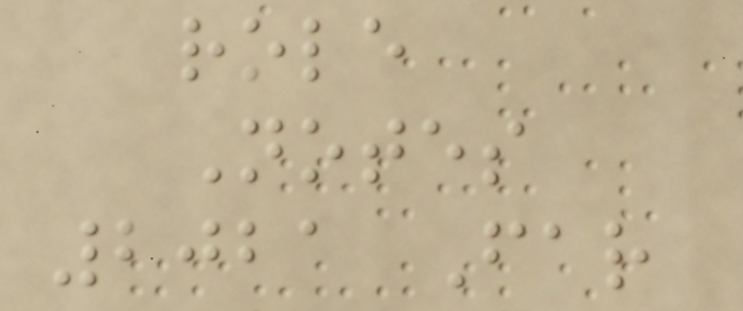role
Notes
2021 Far
